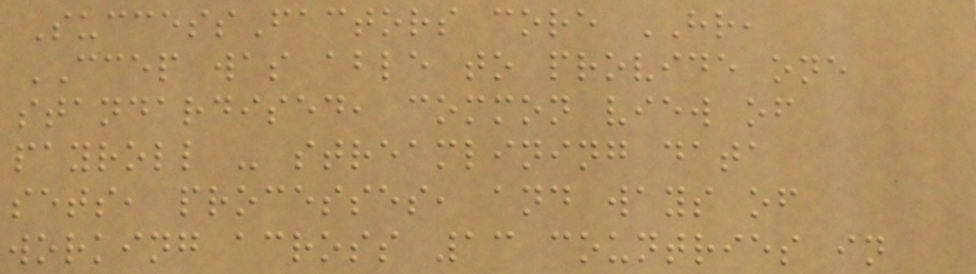SuccessFactors core HR,
CCEP was able to provide one
standardised, common view of
payroll - streamlining data
sets, processes, and ways of
working across 13 countries in
